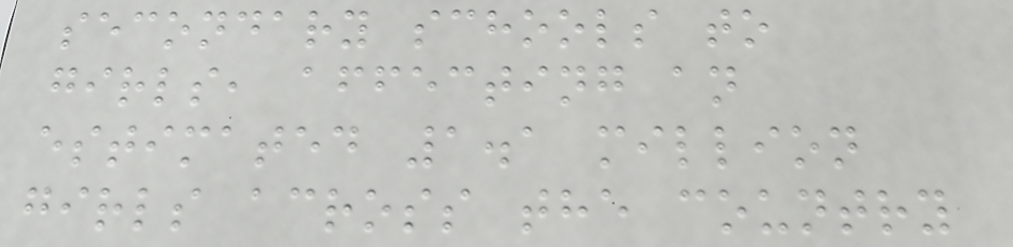secondary schools to
girls, affecting an
estimated 1.1 million
girls across the country
